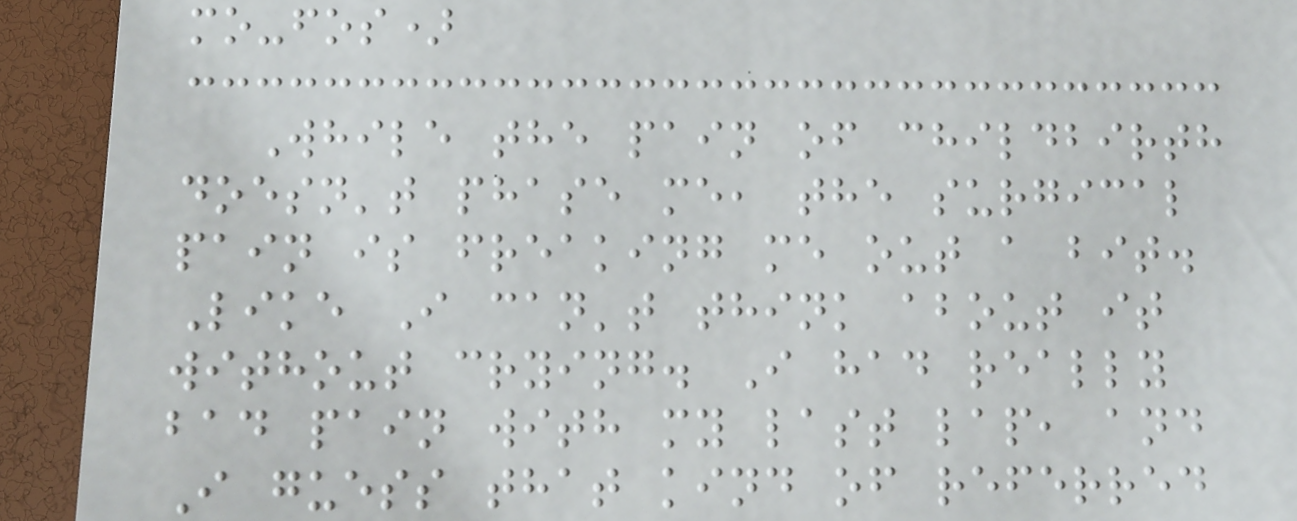mo-fos)
While the pain of childbirth
doesn't phase me, the surgical
pain is freaking me out a bit.
Like I can't think about it
without crying. I had really
bad pain with my last lap, and
I guess that kind of referred
